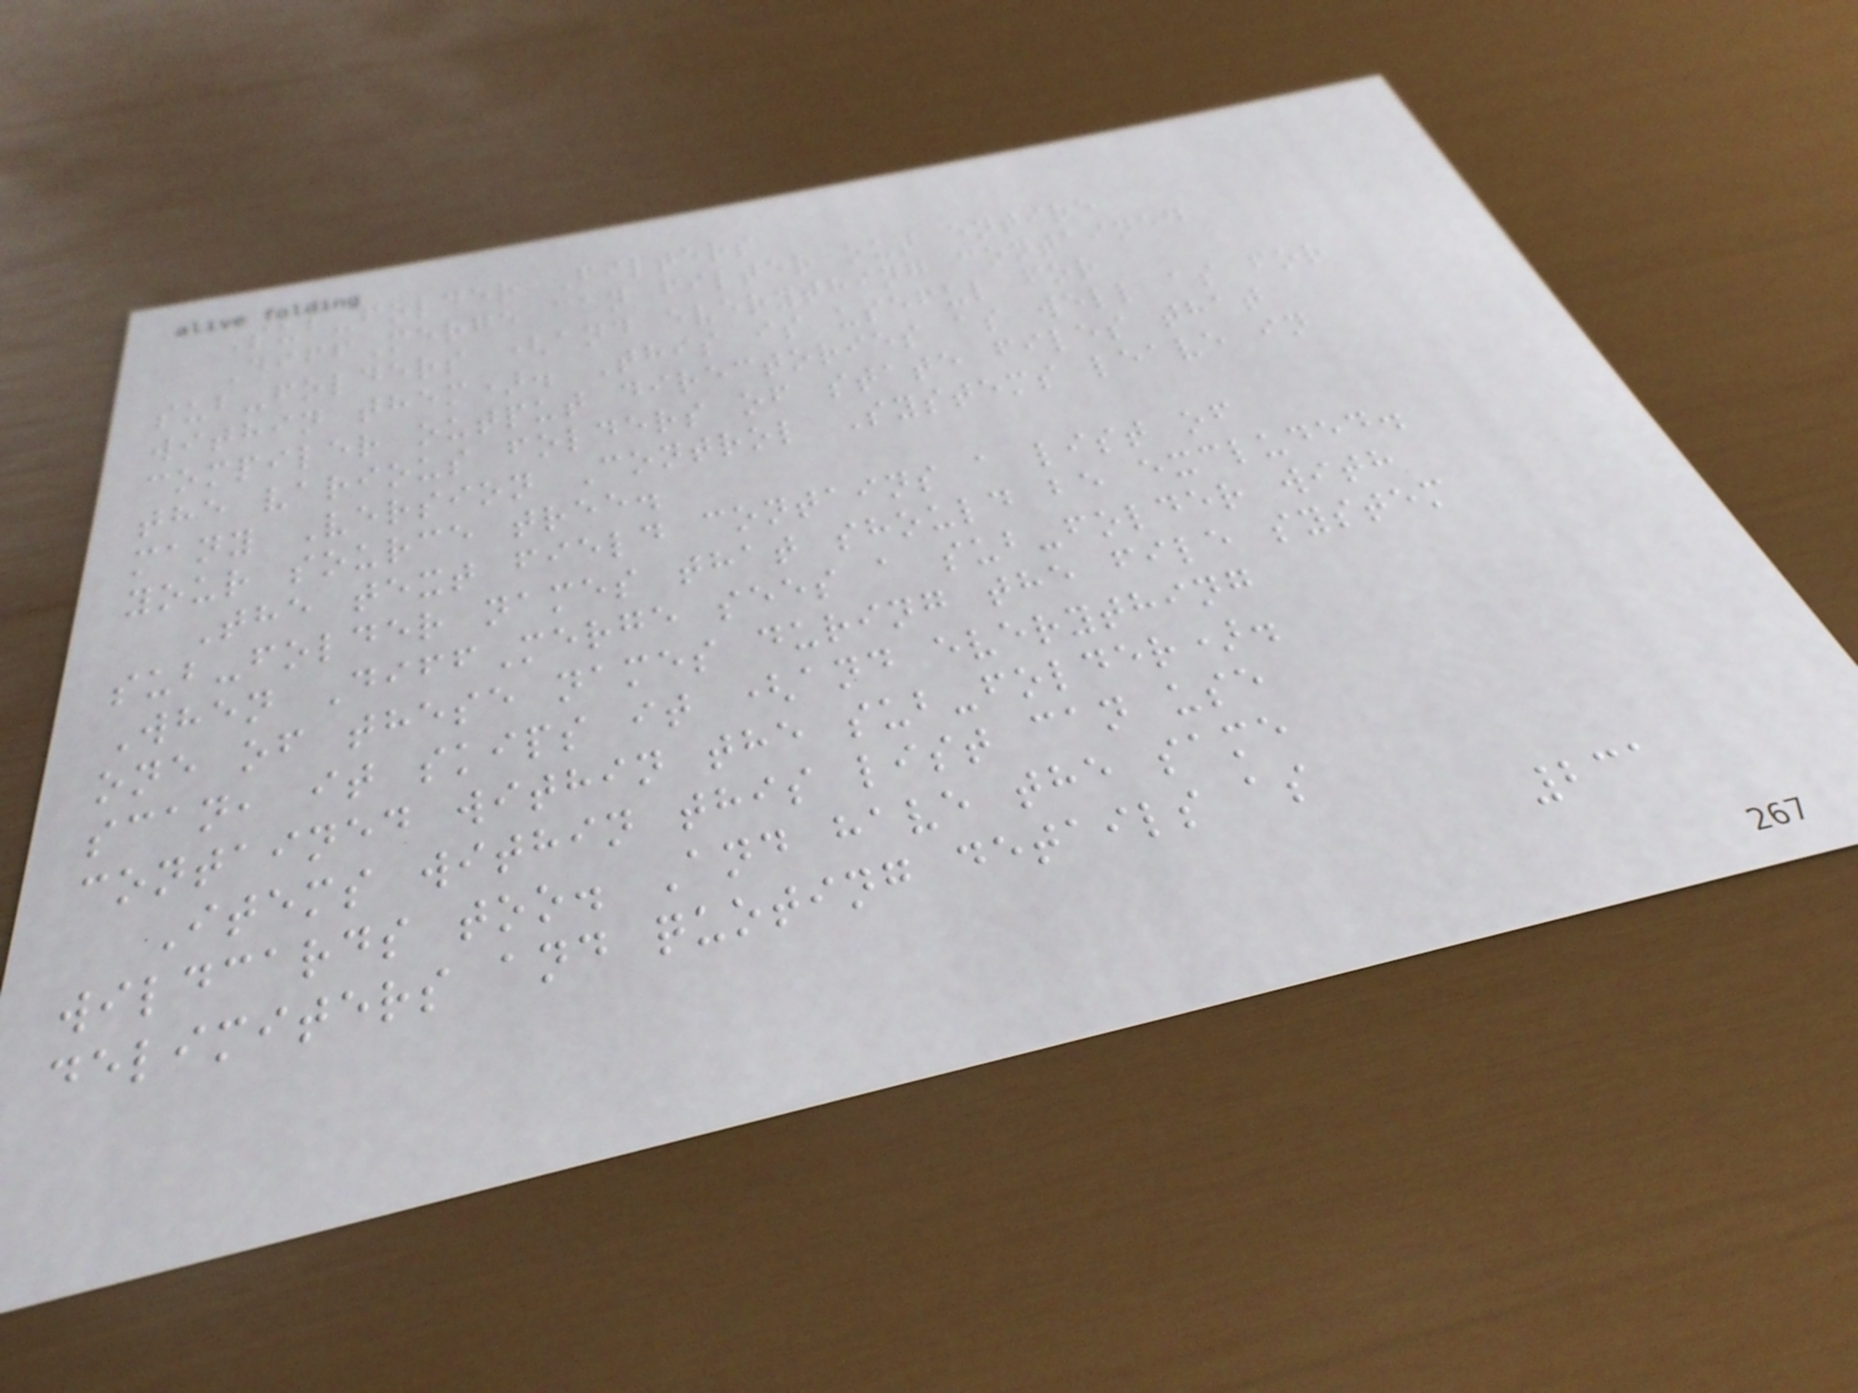Sub-folder Filters
DiffMerge can filter out entire
sub-folders (and everything contained
within them). This is useful for
compiler output directories as well as for
the various folders of state files that
many Version Control Systems leave in
your source tree.
The text field contains a list of
sub-folder names that should be excluded.
When DiffMerge sees a sub-folder with
one of these names during the file system
scan, it skips it (and everything
contained within the sub-folder).
Items within this list can use
wildcards too. And have the same
delimiters and quoting details as
231
